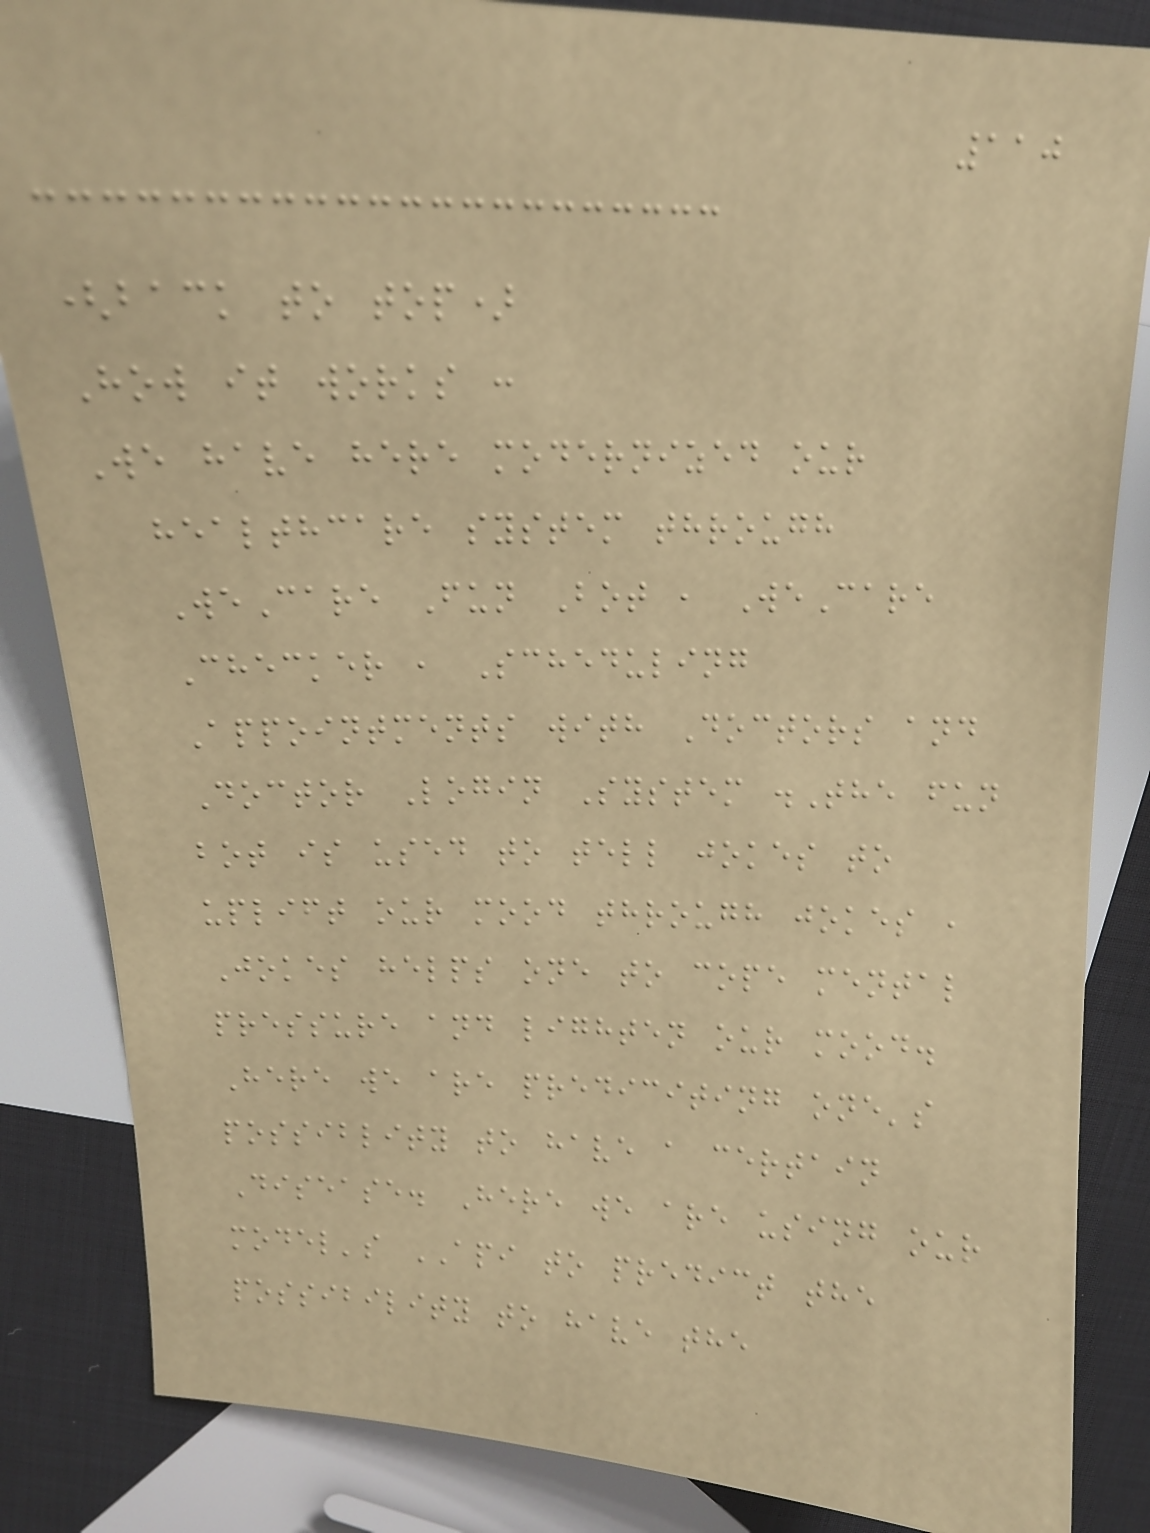110
(back to top)
How it works :
We have here modernized our
healthcare system through
WeCare Fun Bot , WeCare
Checker , Scheduling
Appointments with Doctors and
Doctor Login System .The fun
bot is used to tell jokes to
uplift our mood through jokes ,
Jokes helps one to cope mental
pressure and lighten our mood.
Here we are prediciting one's
possiblity to have a certain
Disease. Here we are using our
model's API to predict the
possibility to have the
